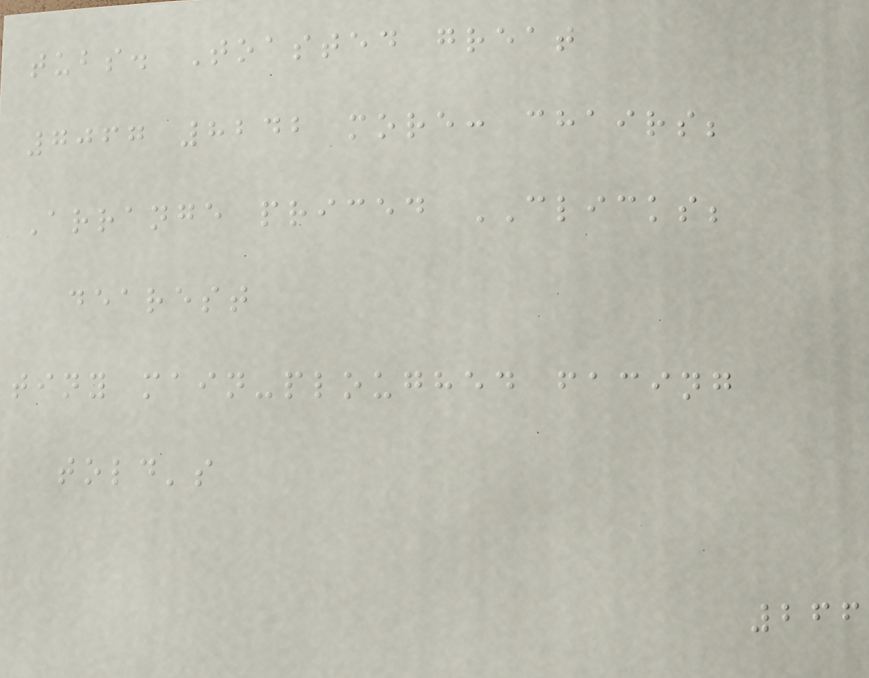tubs. Toasted great
7067 8242 more: chairs;
Arrange priced CLICKS;
dearest
tiny main-ploughed facing
told's
266
